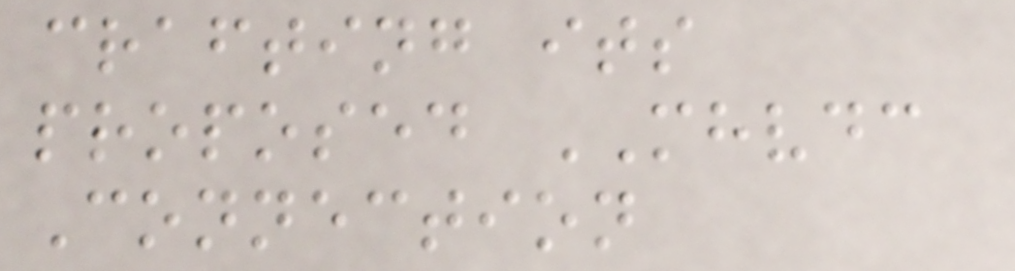crafting its
proposed MHVDC
Connection
